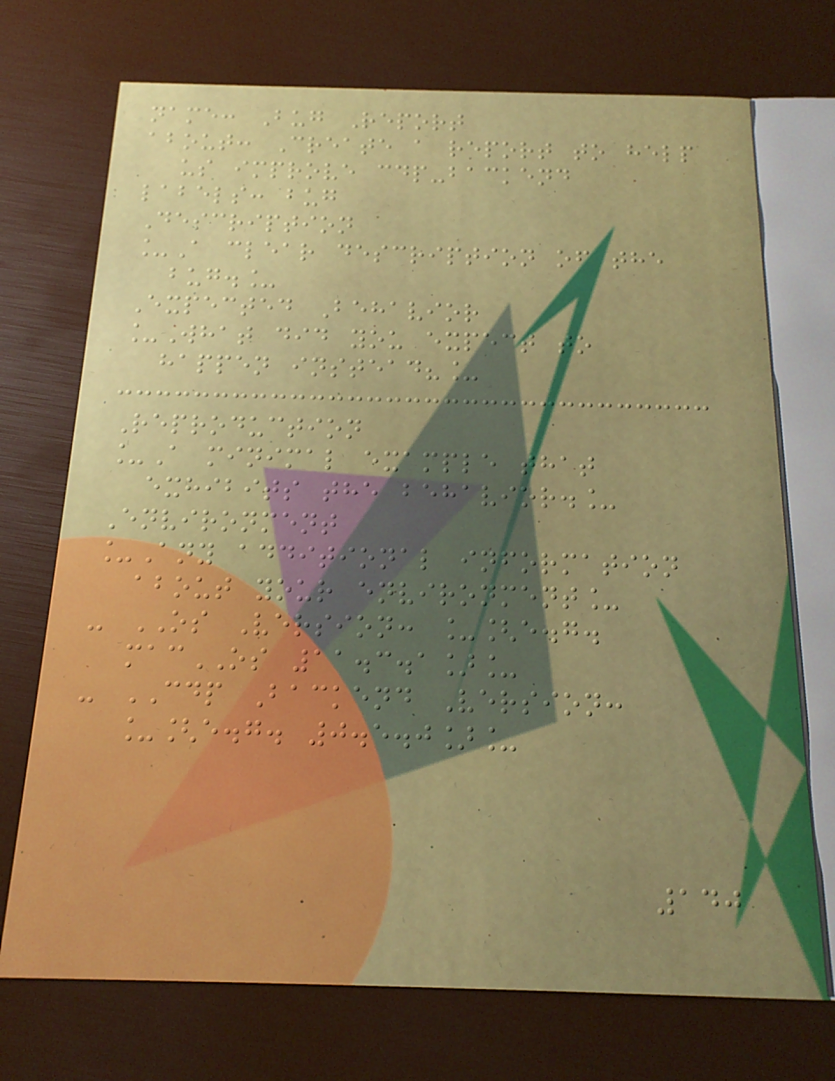name: Bug Report
about: Create a report to help
us improve cdp-backend
labels: bug
Description
_A clear description of the
bug._
Expected Behavior
_What did you expect to
happen instead?_
Reproduction
_A minimal example that
exhibits the behavior._
Environment
_Any additional information
about your environment_
- OS Version: _[e.g.
macOS 11.3.1]_
- CDP Backend Version:
_[e.g. 0.5.0]_
140
